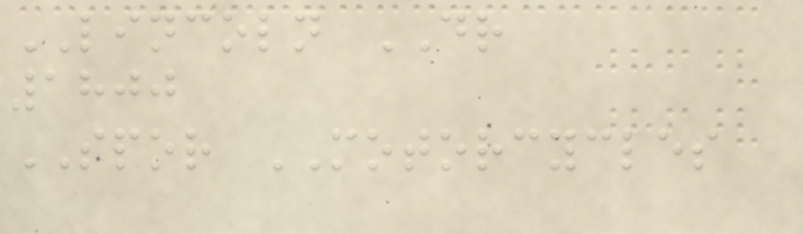LINCOLN DR
1800
SPOR MOTORCYCLES
